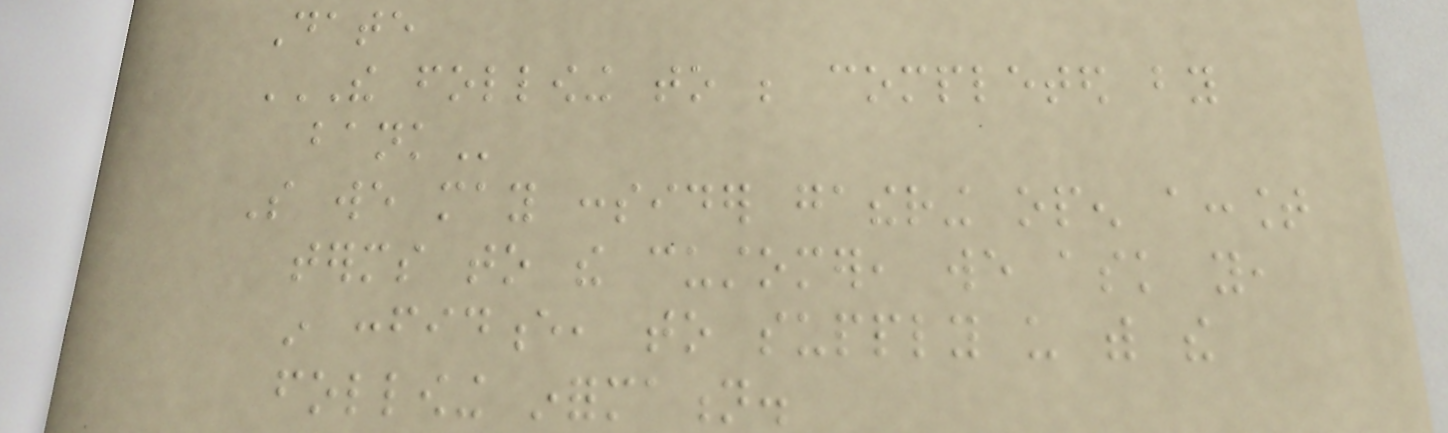Date
THE FOLLOWING TO BE COMPLETED BY
BANK
So we may consider gathering open account
terms to the customer, we ask you,
in confidence, to supply us with the
following information.
